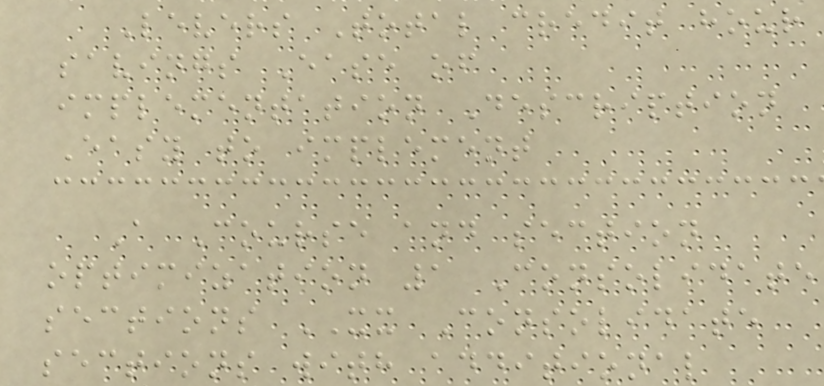Levers Total credit hour
savings Ease of
implementation Description
Easy to implement
A Course and section
optimization 1 Consolidate
sections XX Consolidate
sections with additional
